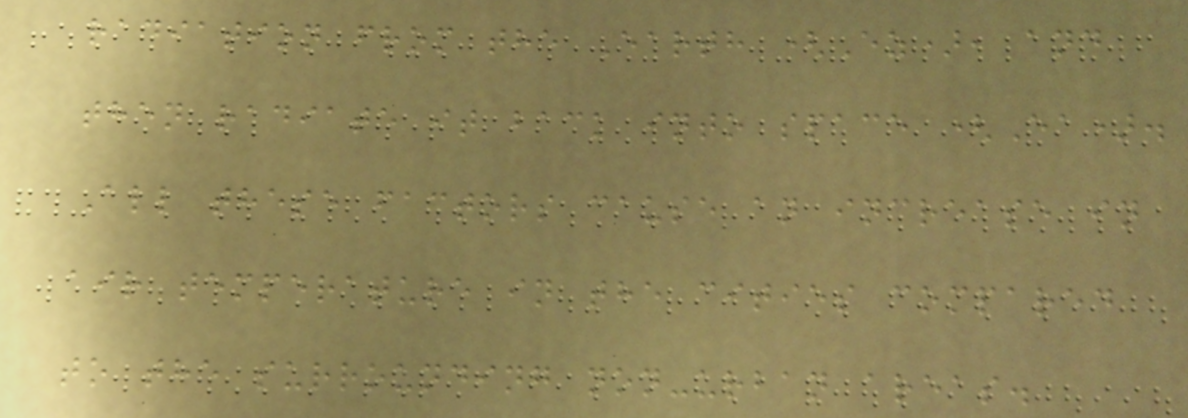radiation from the Earth (Ez), and
then radiate it back into space (Ea).
All these factors cause an increase in
air temperature in the cities compared
to the surrounding non-urban areas.
